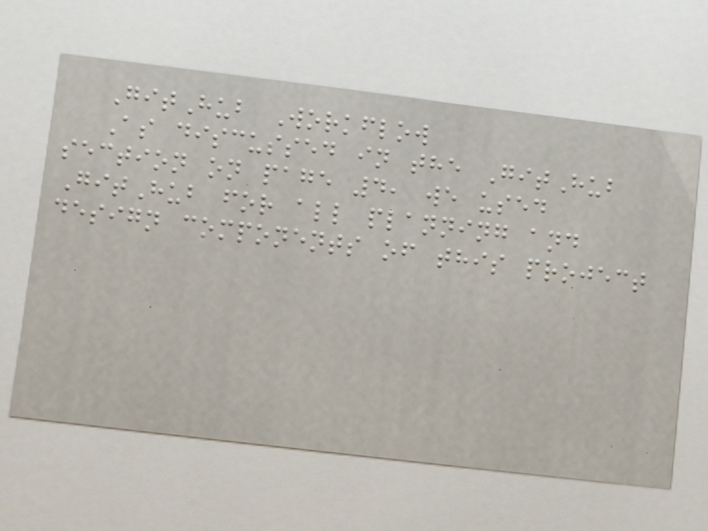GitHub Workflow
As discussed in the GitHub
section on page 4, we used
GitHub for all planning and
design components of this project
